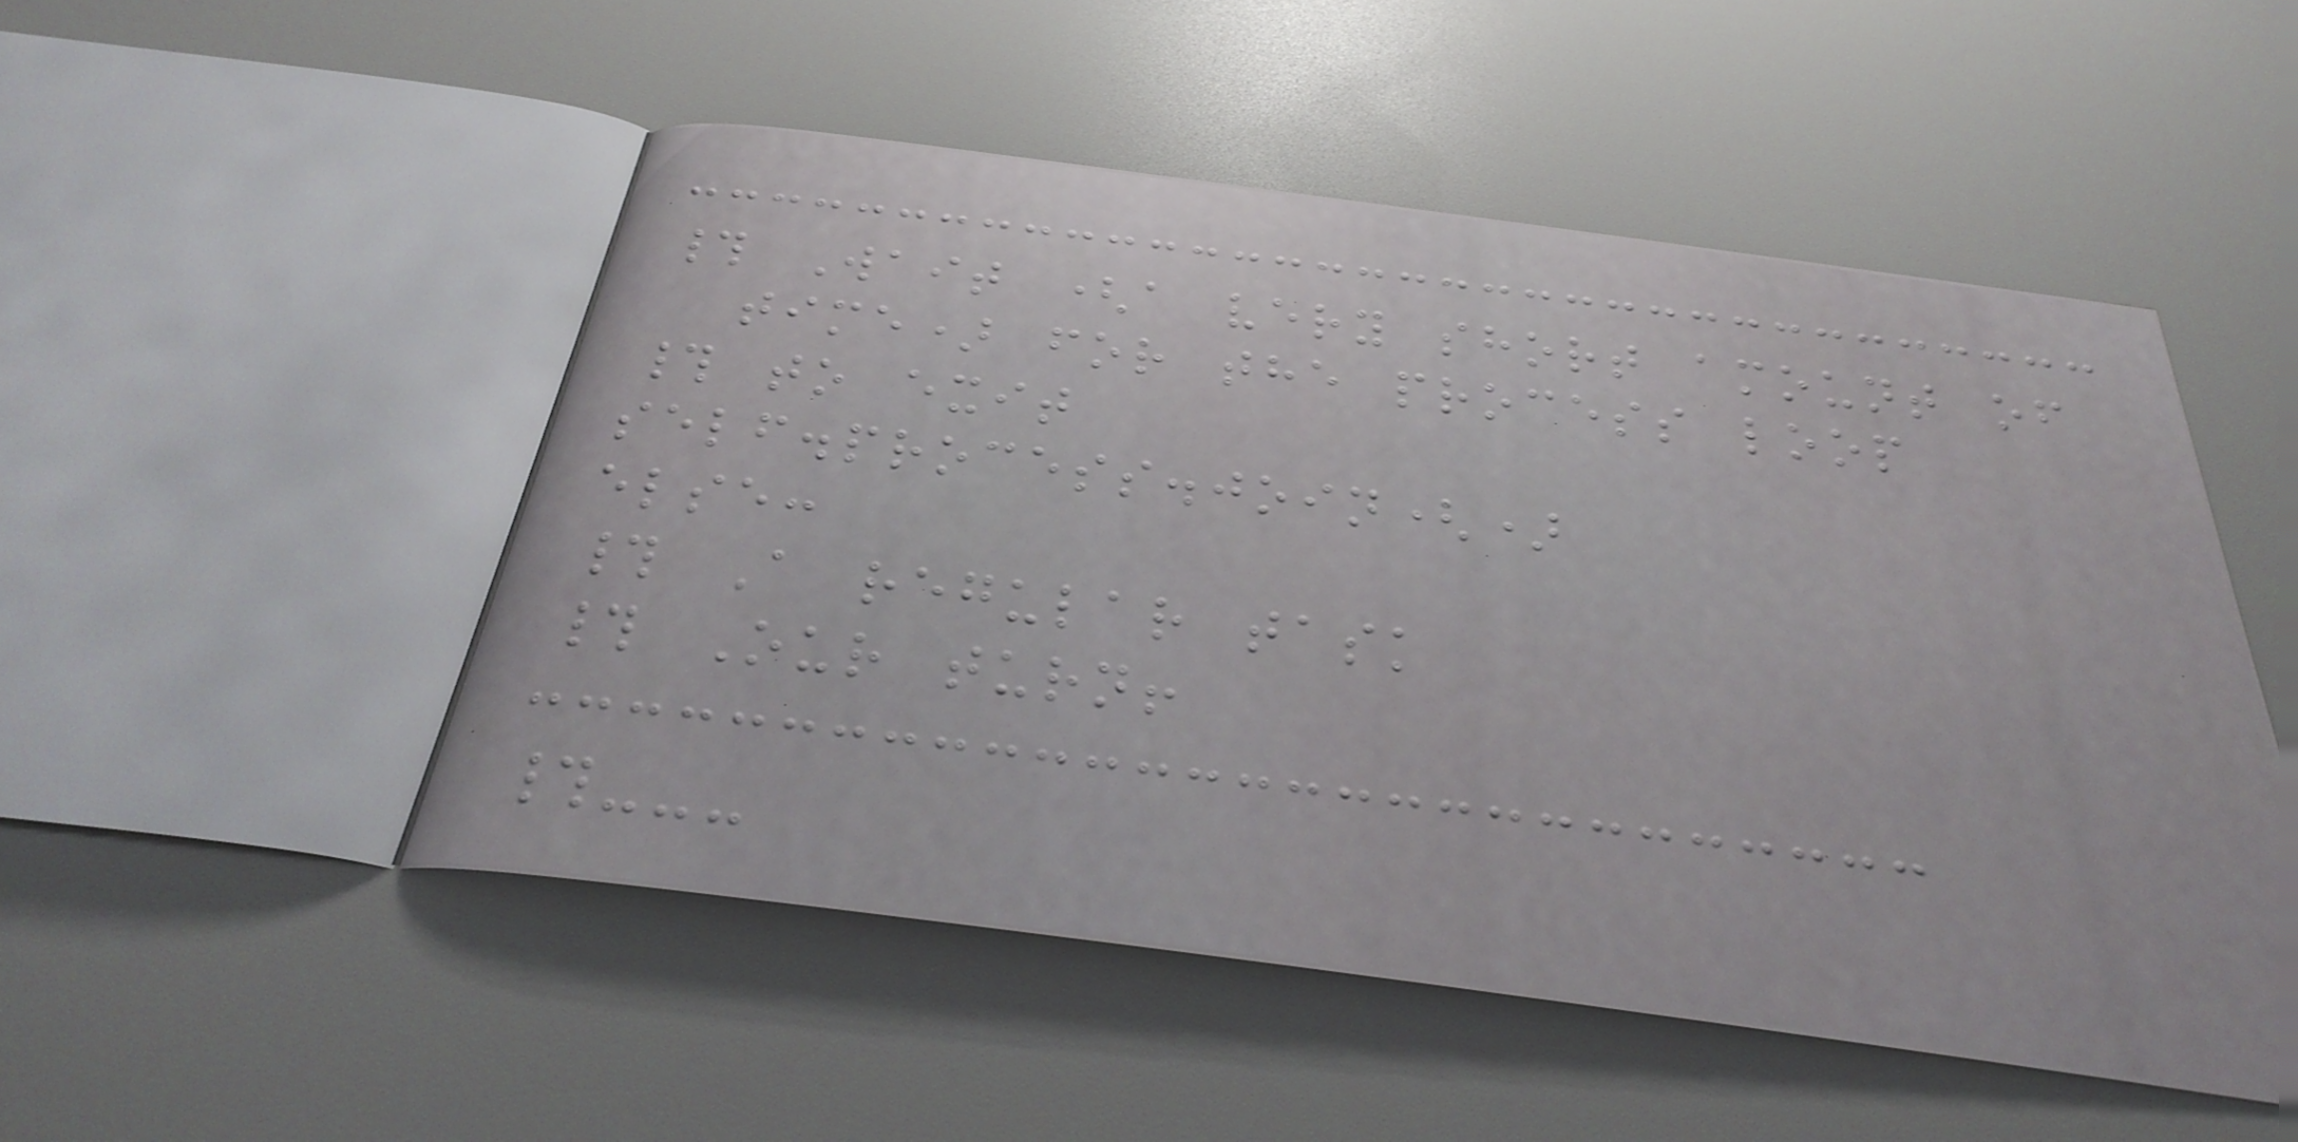# Wait (a very short amount of
time) for the process loop
# to exit
self.process.join()
else:
# A regular task
# Our turn!
#---
